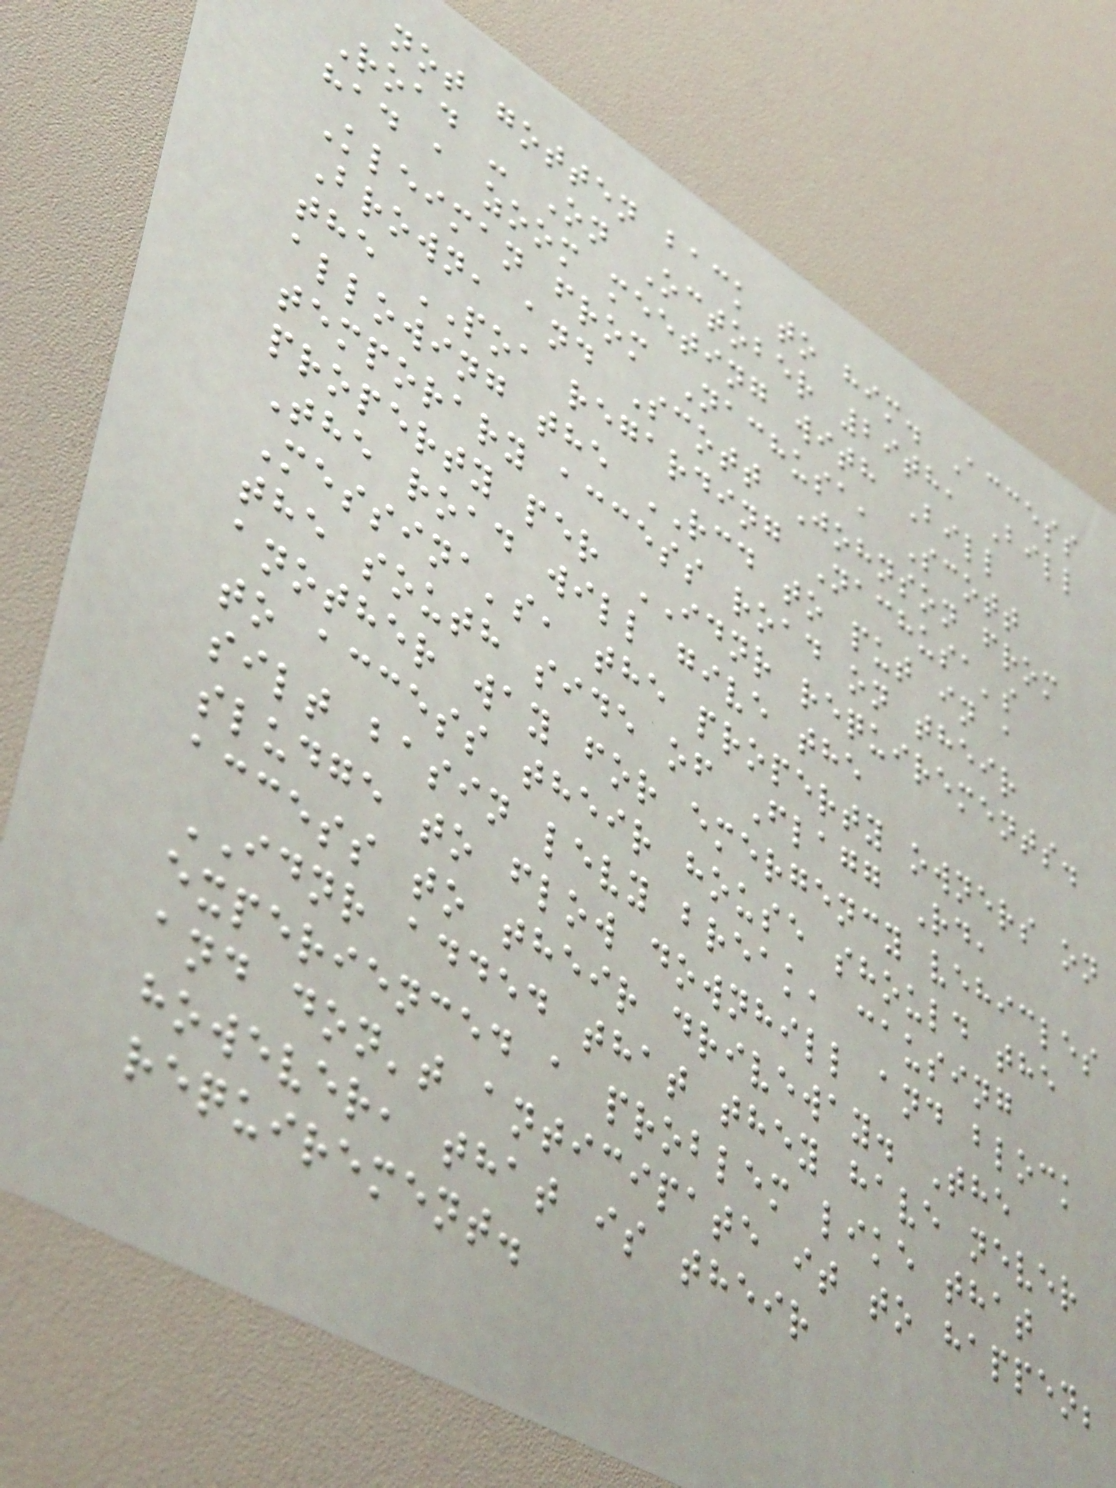not gotten back to him. Access
Road - On October 29th, Bill
had a zoom meeting with Bill
Kleiman from Nachusa, Scott
Brown, and Scott Johnson from
the POA regarding Nachusa's
allowing the RCD to put in a
temporary access road on their
property per IDNR requirements.
The road will give the
Messina's, the property owners on
the south side of Flagg Rd,
another way for emergency vehicles
to access their house should the
silt basin levy break, causing
sludge to flow downhill and block
access to their driveway. The
IDNR added that they have never
experienced a problem like that
and don't anticipate it to happen;
however, that is their
requirement.
